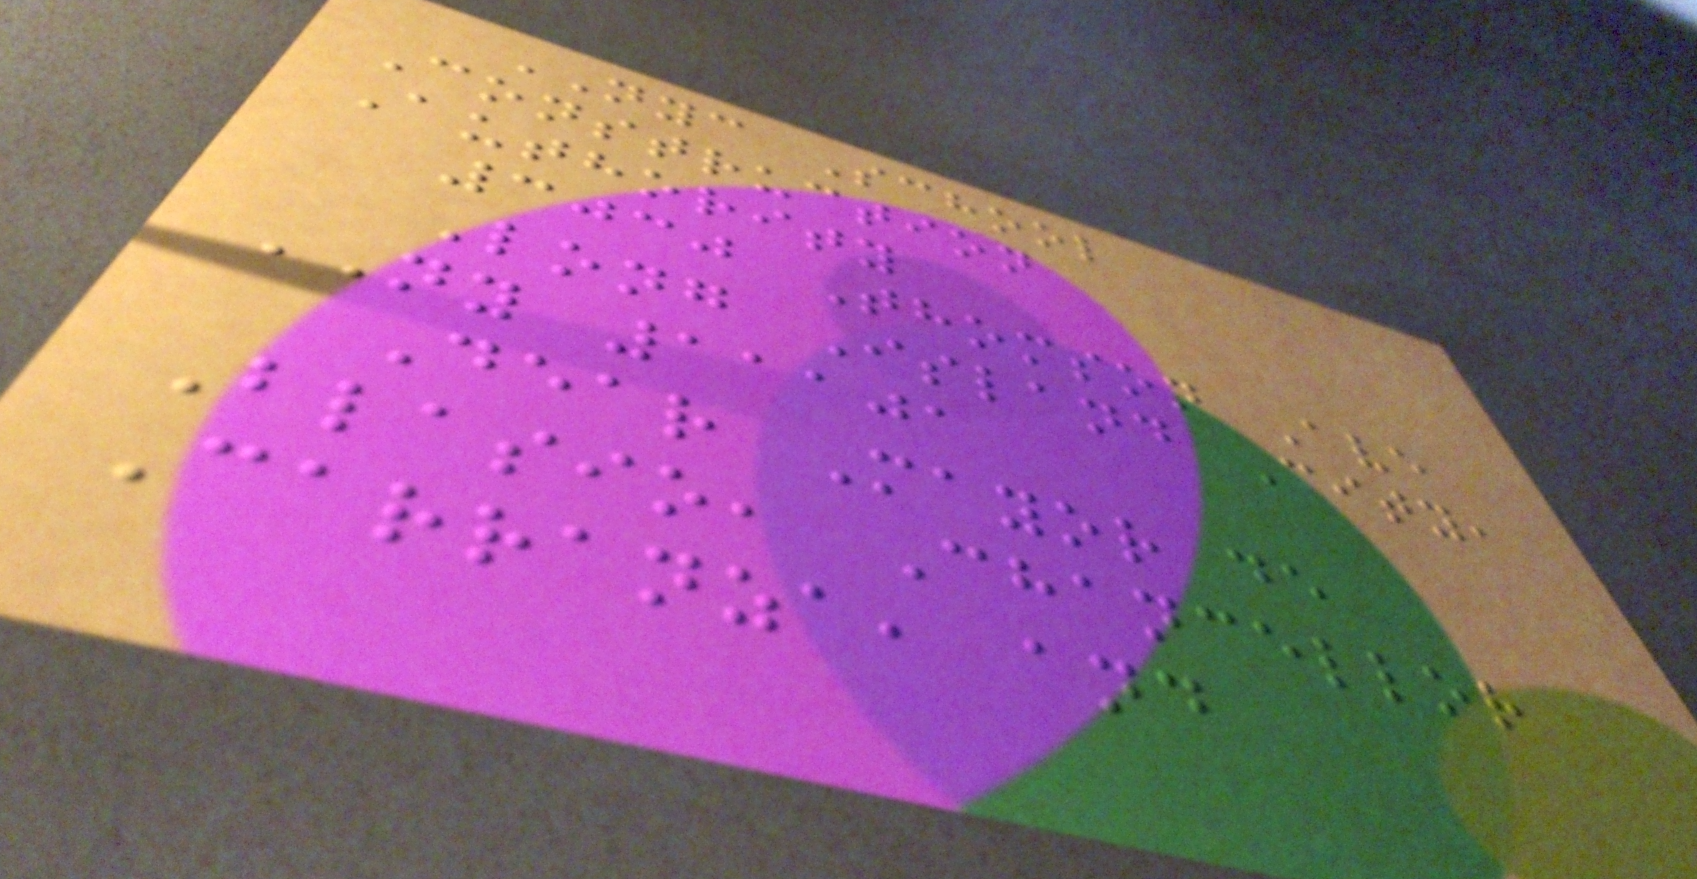NYC School
Construction
Authority
3030 Thomson Ave
Long Island City,
NY 11101
Dear Mayor de
Blasio, Chancellor
Carranza, and
